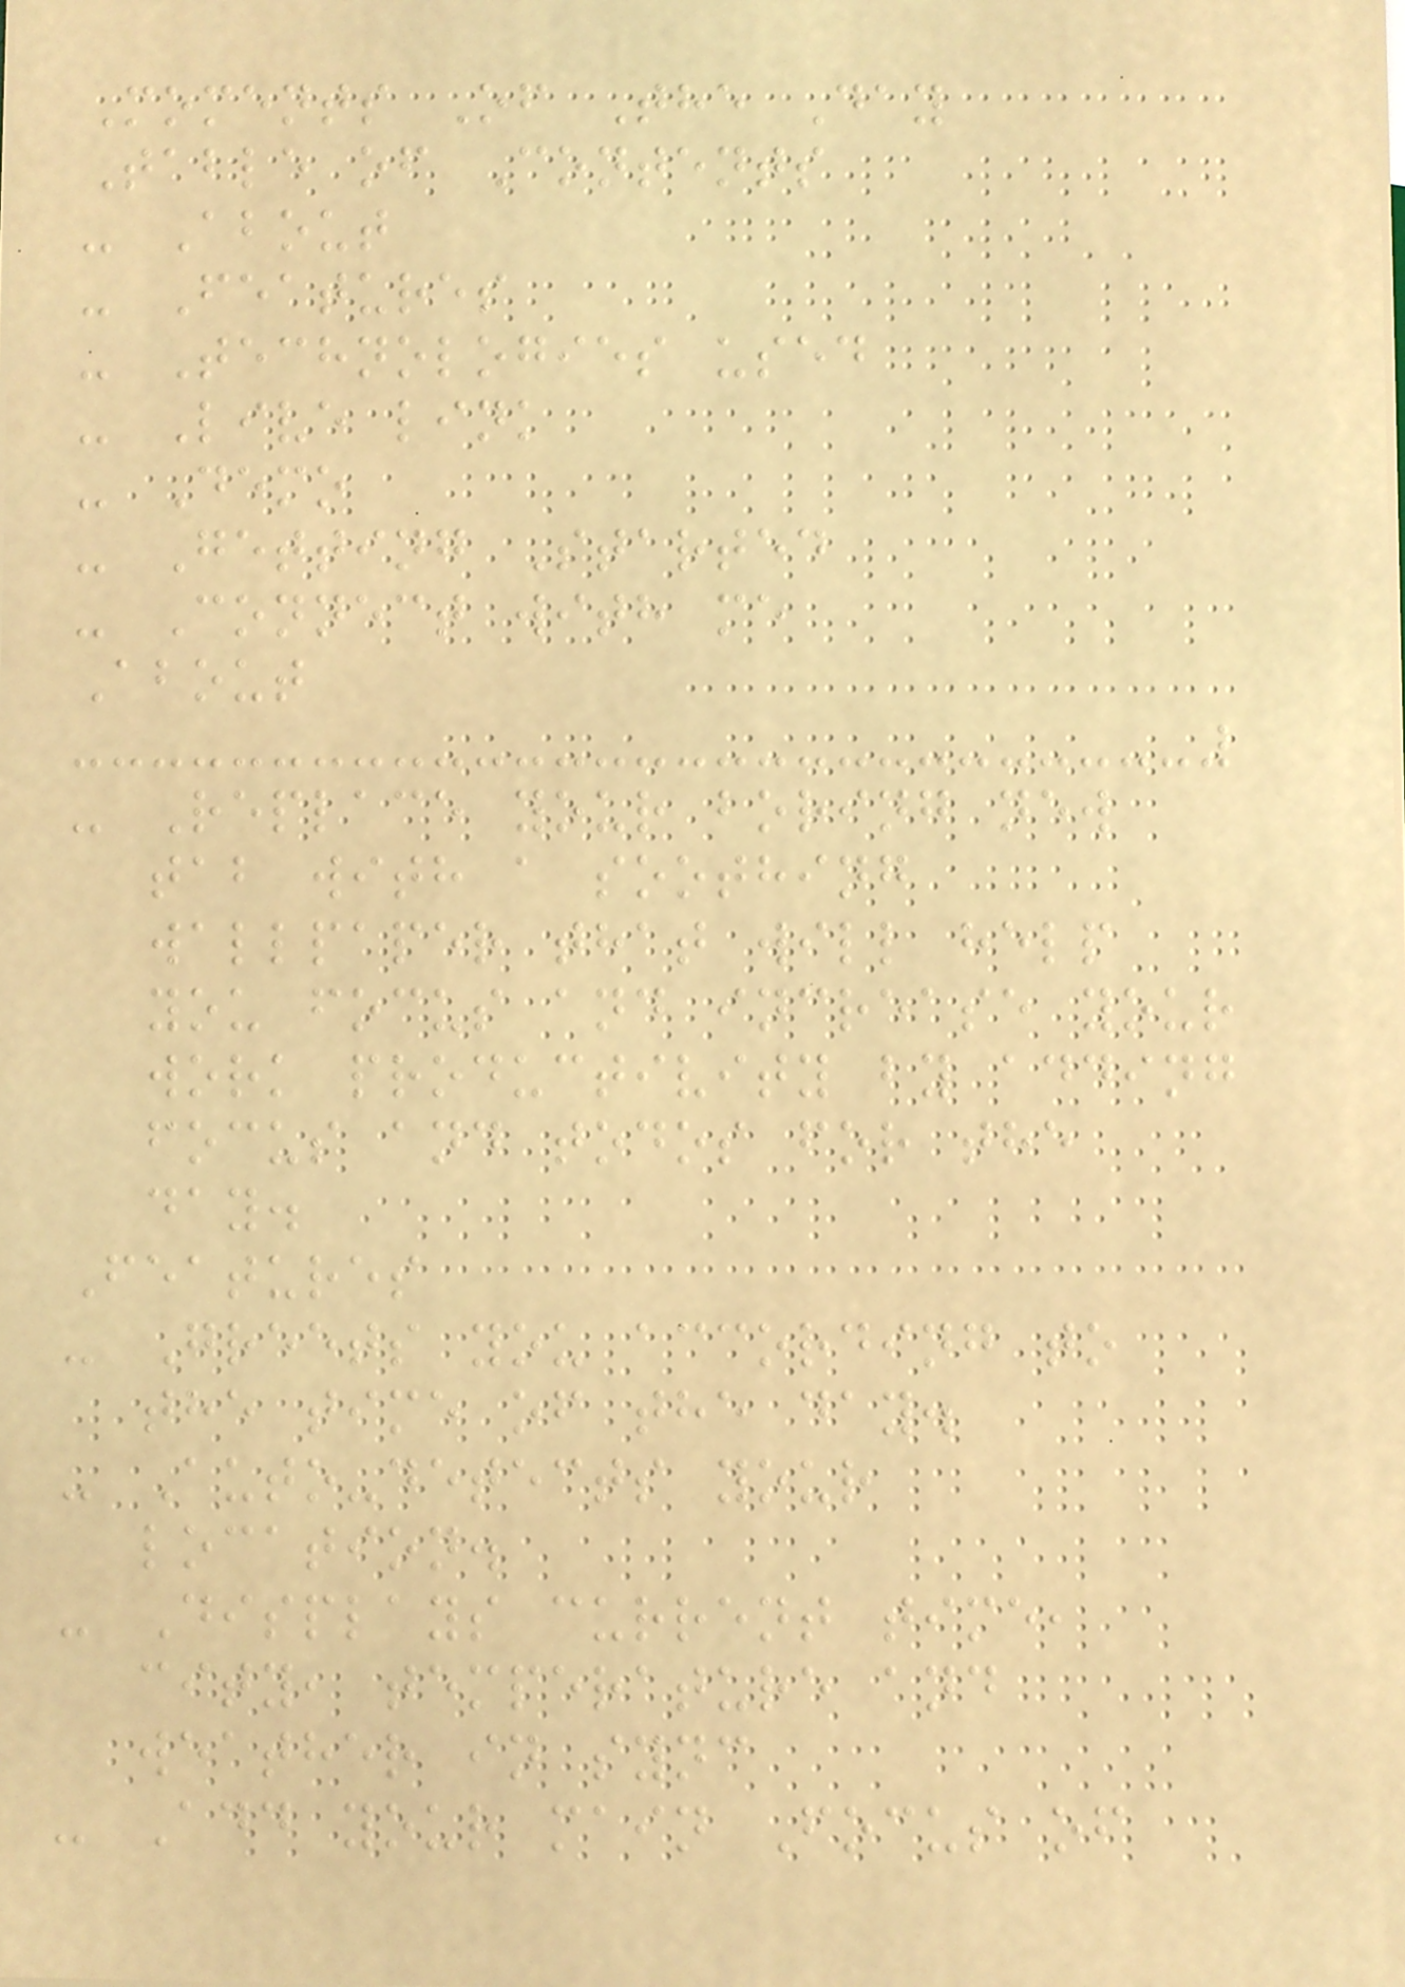Moments Of The Day
Table of Contents
- About
- Features
- Technologies used
- Live link
- Demo
- Getting Started
- Connect with me
About
- Replace your boring new
tab with a soothing
wallpaper that will help
you focus and increase your
work productivity by adding
focus and todos for the
day.
Features
- Greets you according to
the time of the day.
- Auto-detects your
location.
- Displays current time,
city, temperature and
weather in sync
- Add your main Focus of
